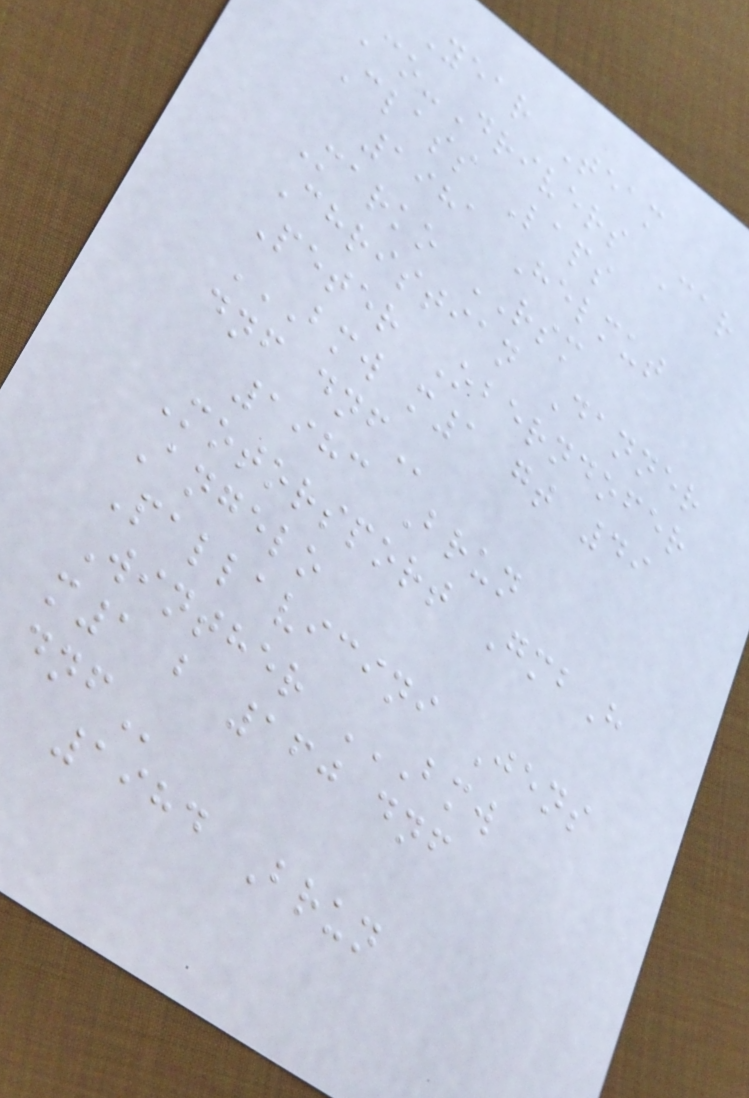Year Team
Co-Drivers Car
Class Laps
1981 Helmut
Marko RSM
Christian Danner
Peter Oberndofer
BMW M1 GT 49
DNF DNF
1983 Brun
Motorsport GmbH
Angelo
Pallavicini Jens
Winther BMW
M1 B 160 DNF
DNF
1984 Brun
